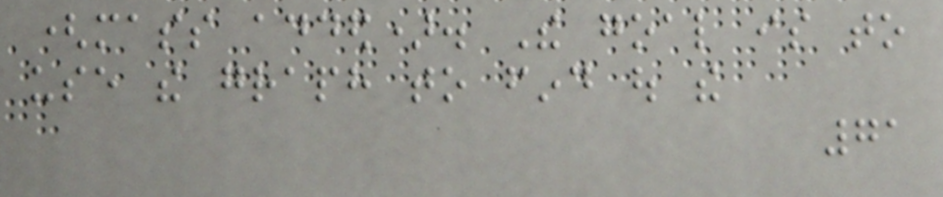(mass added). The goal is to
use the graph to find out the
71
